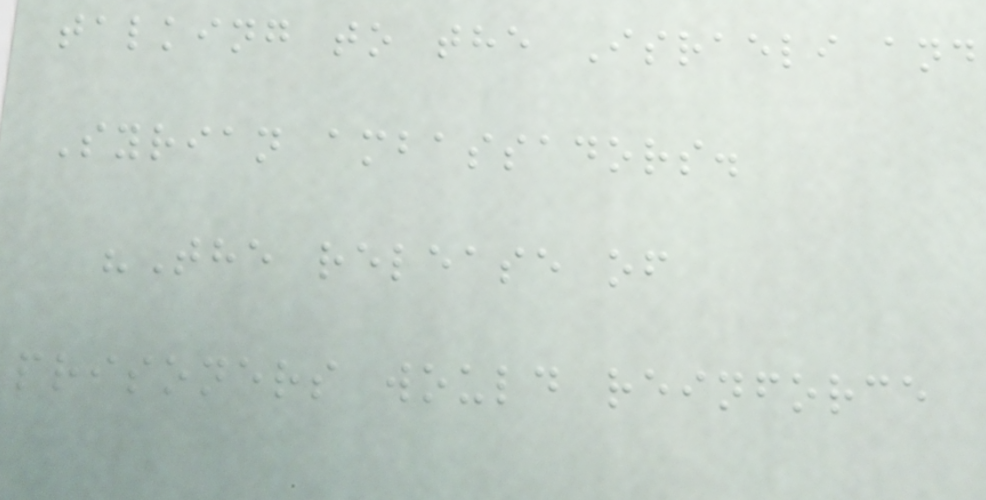talking to the Israeli and
Syrian ambassadors.
"The release of
prisoners would reinforce
